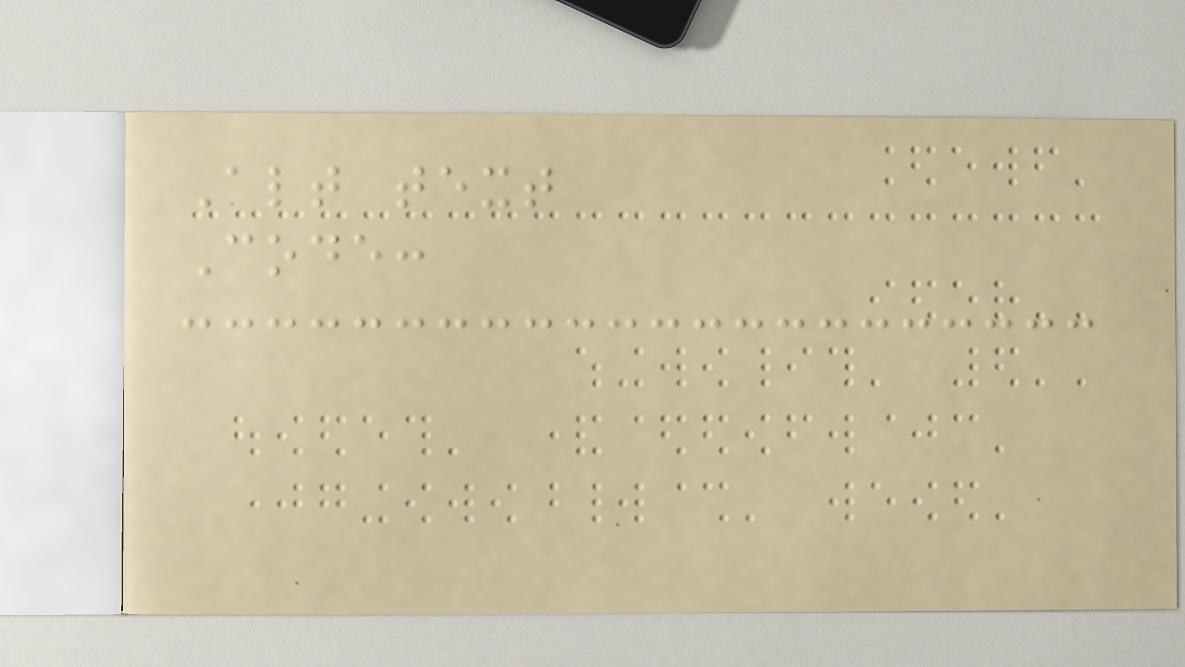Alt text
Code:
